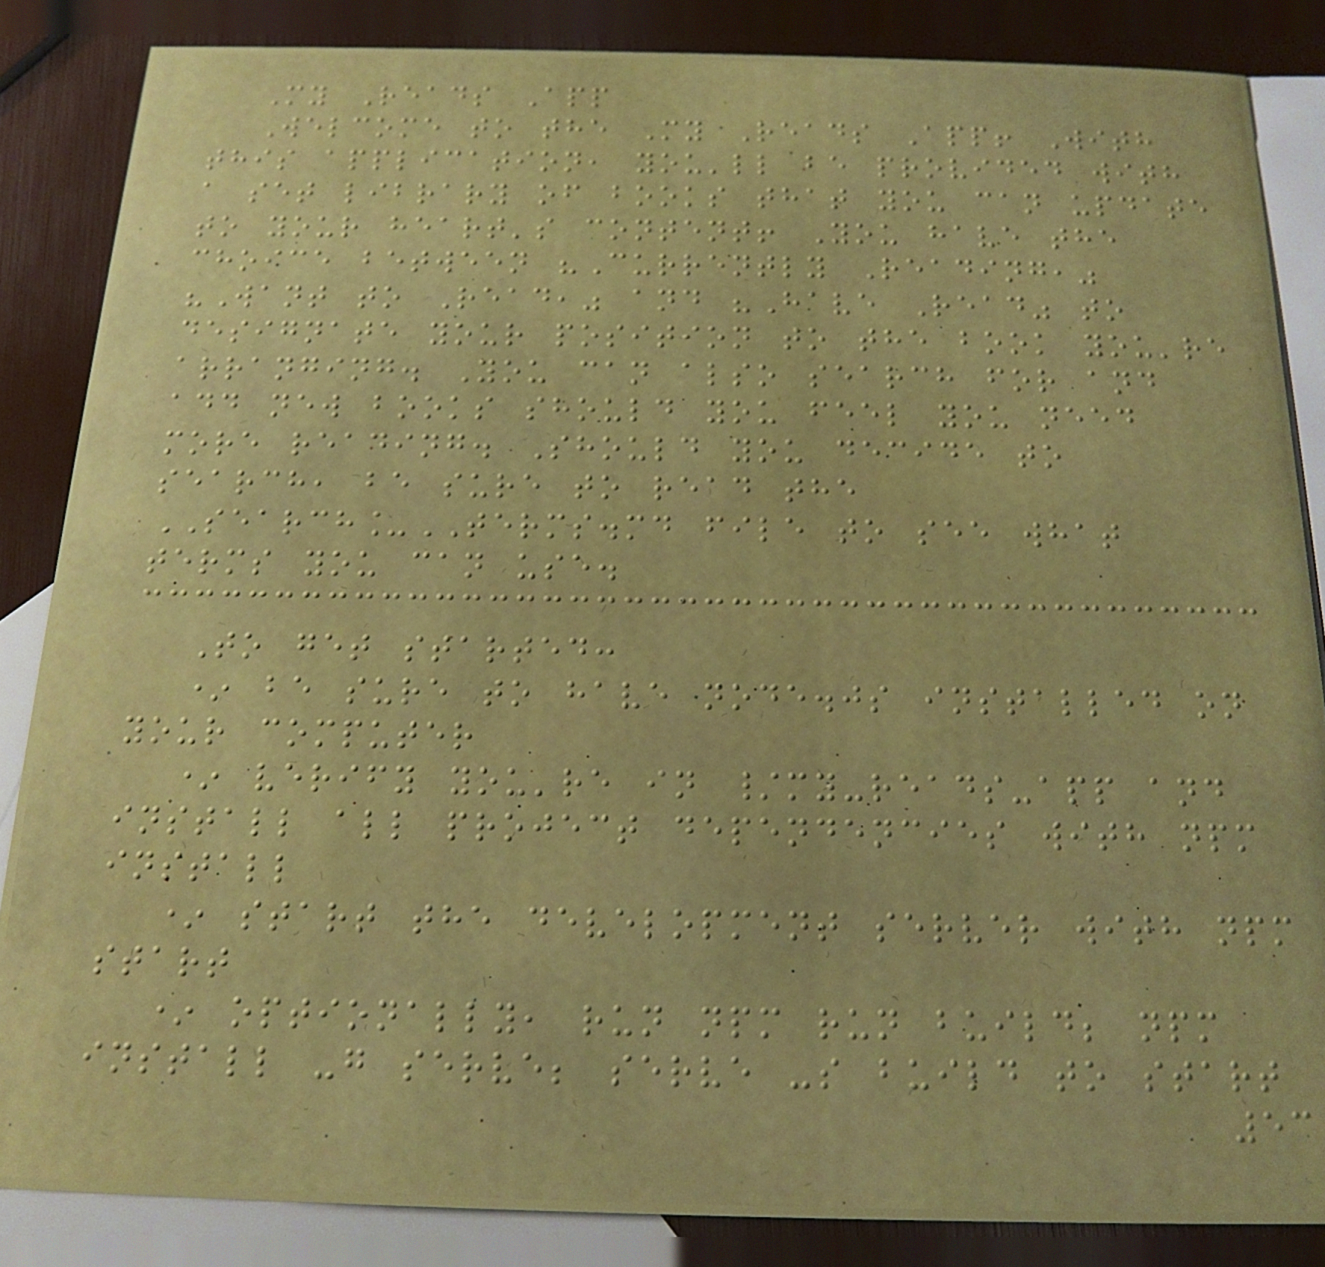My Reads App
Welcome to the My Reads App! With
this application, you'll be provided with
a set library of books that you can update
to your heart's content! You have the
choice between "Currently Reading,"
"Want to Read," and "Have Read" to
designate your position to the book you're
arranging. You can also search for and
add new books should you feel you need
more reading. Should you decide to
search, be sure to read the
SEARCH_TERMS.md file to see what
terms you can use.
To get started:
* be sure to have node.js installed on
your computer
* verify you're in /my-reads-app and
install all project dependencies with npm
install
* start the development server with npm
start
* optionally, run npm run build; npm
install -g serve; serve -s build to start
53
